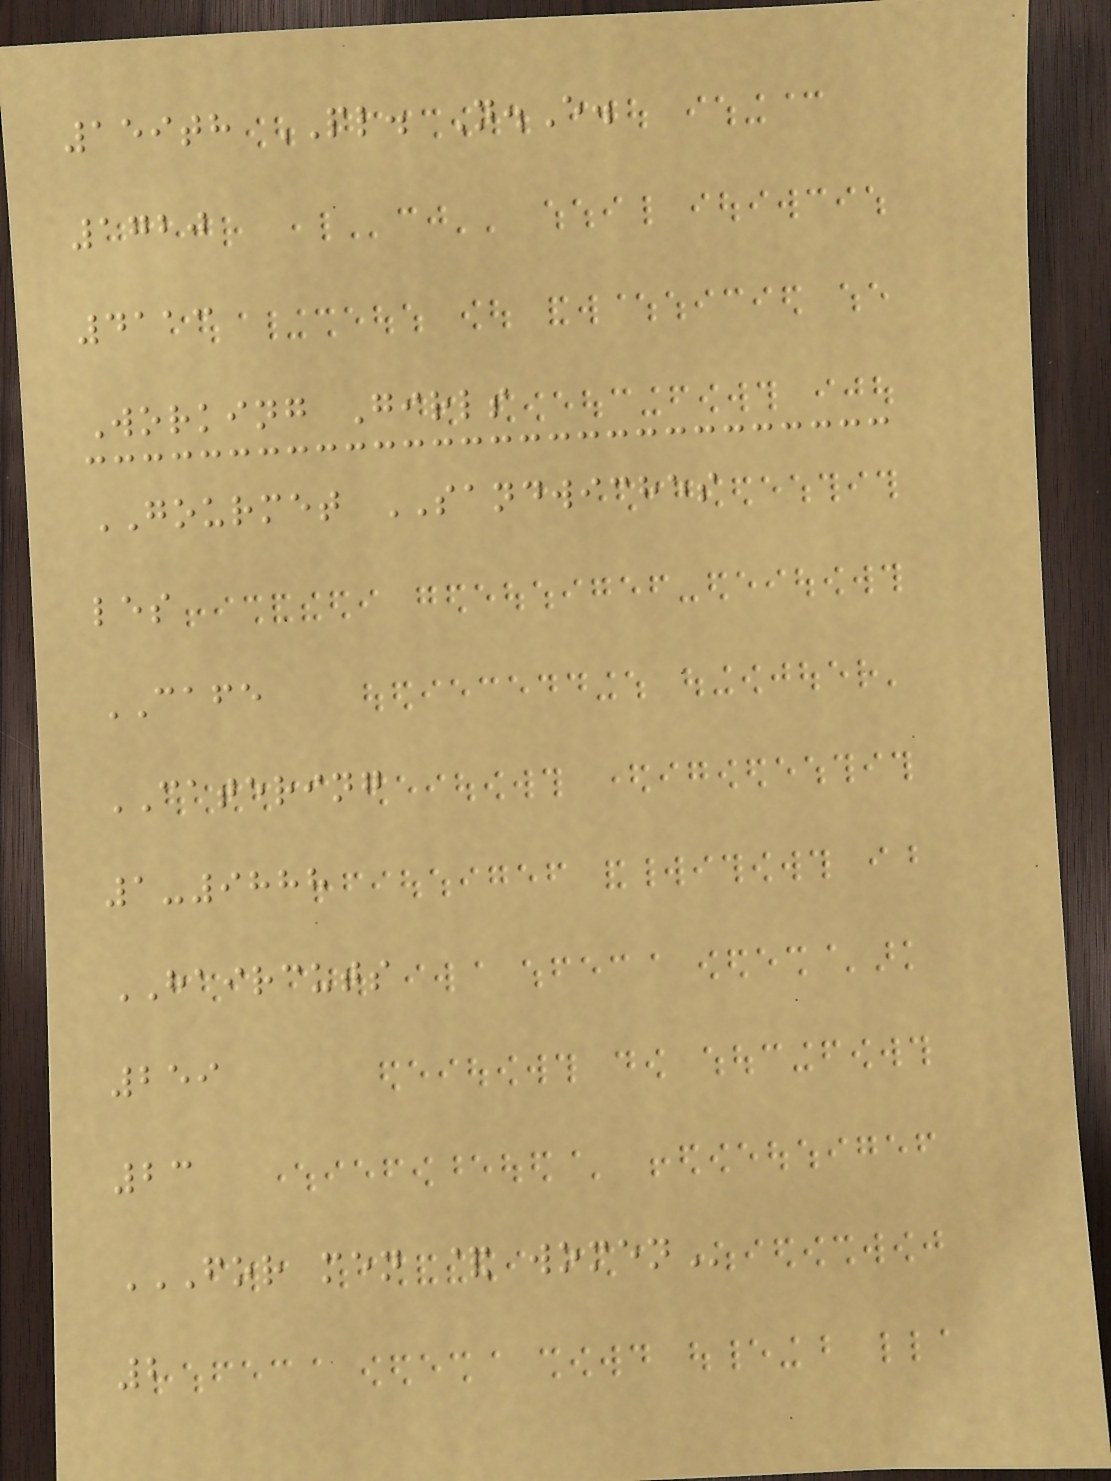159th PL. N.E.
1720
4113
Working Girls
GOURMET SANDWICHES
les
CAFE
CATERING
1-9888
HAIRCUTS
259
23
FOR MEN & WOMEN
2
